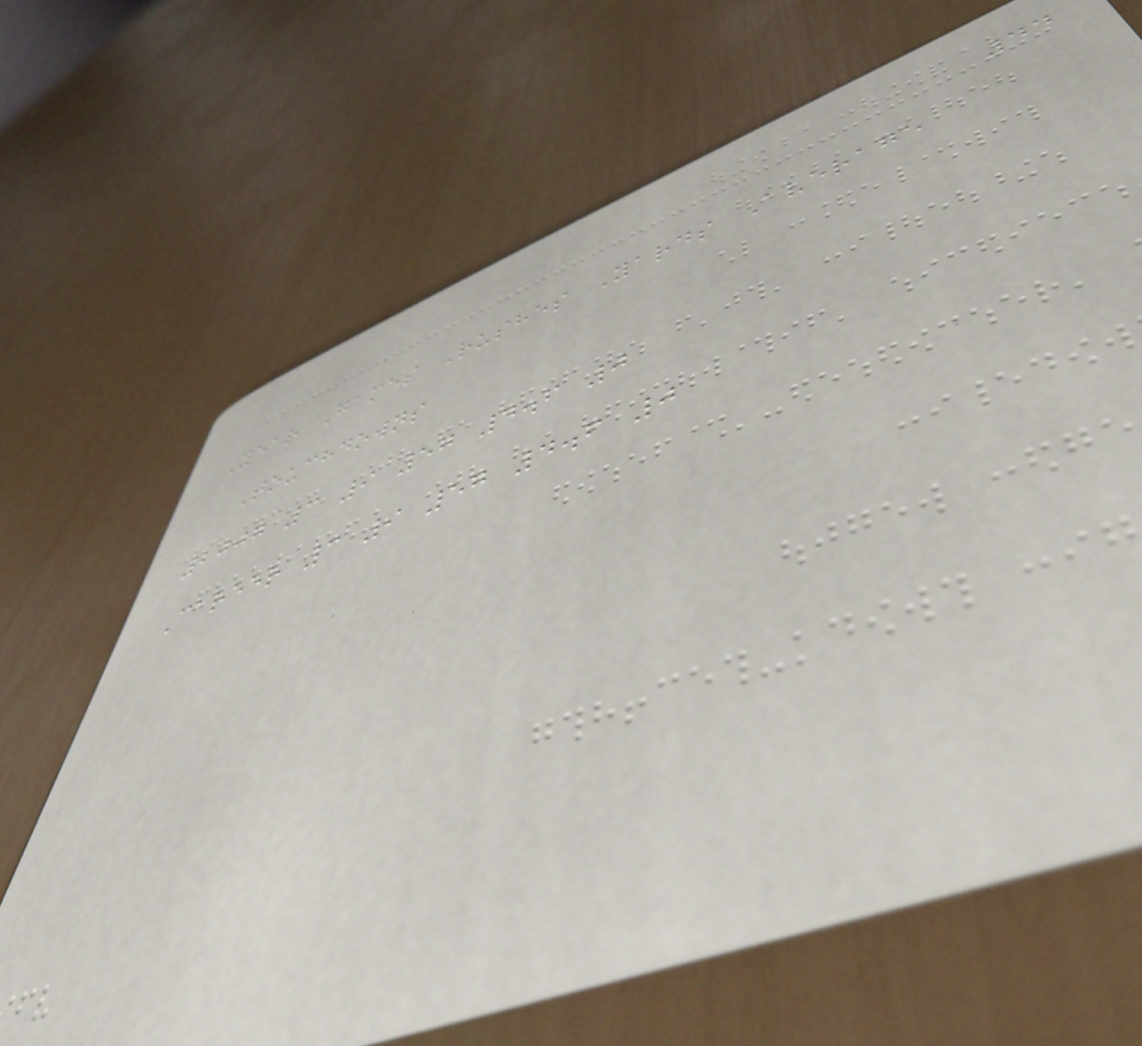44
Year Games Rushes Yards Average
Touchdowns
2007 3 9 57 4.6 0
Career 3 9 57 4.6 0
